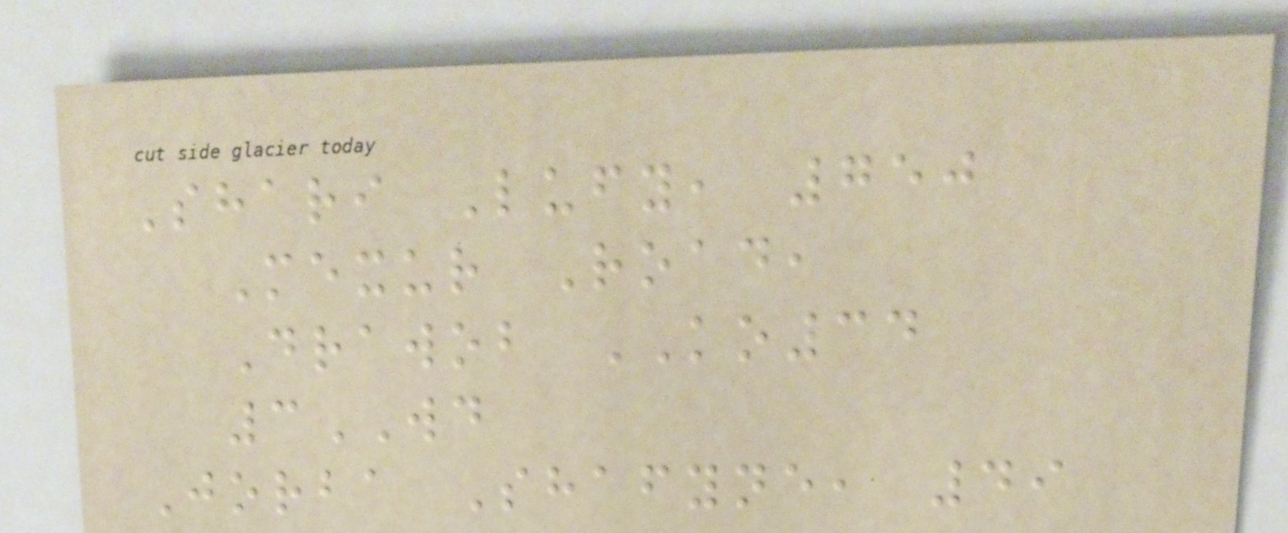Shari Lufy, 750
Mexur Road,
Drawob KO34
3WD
Jorba Shafyne, 49
